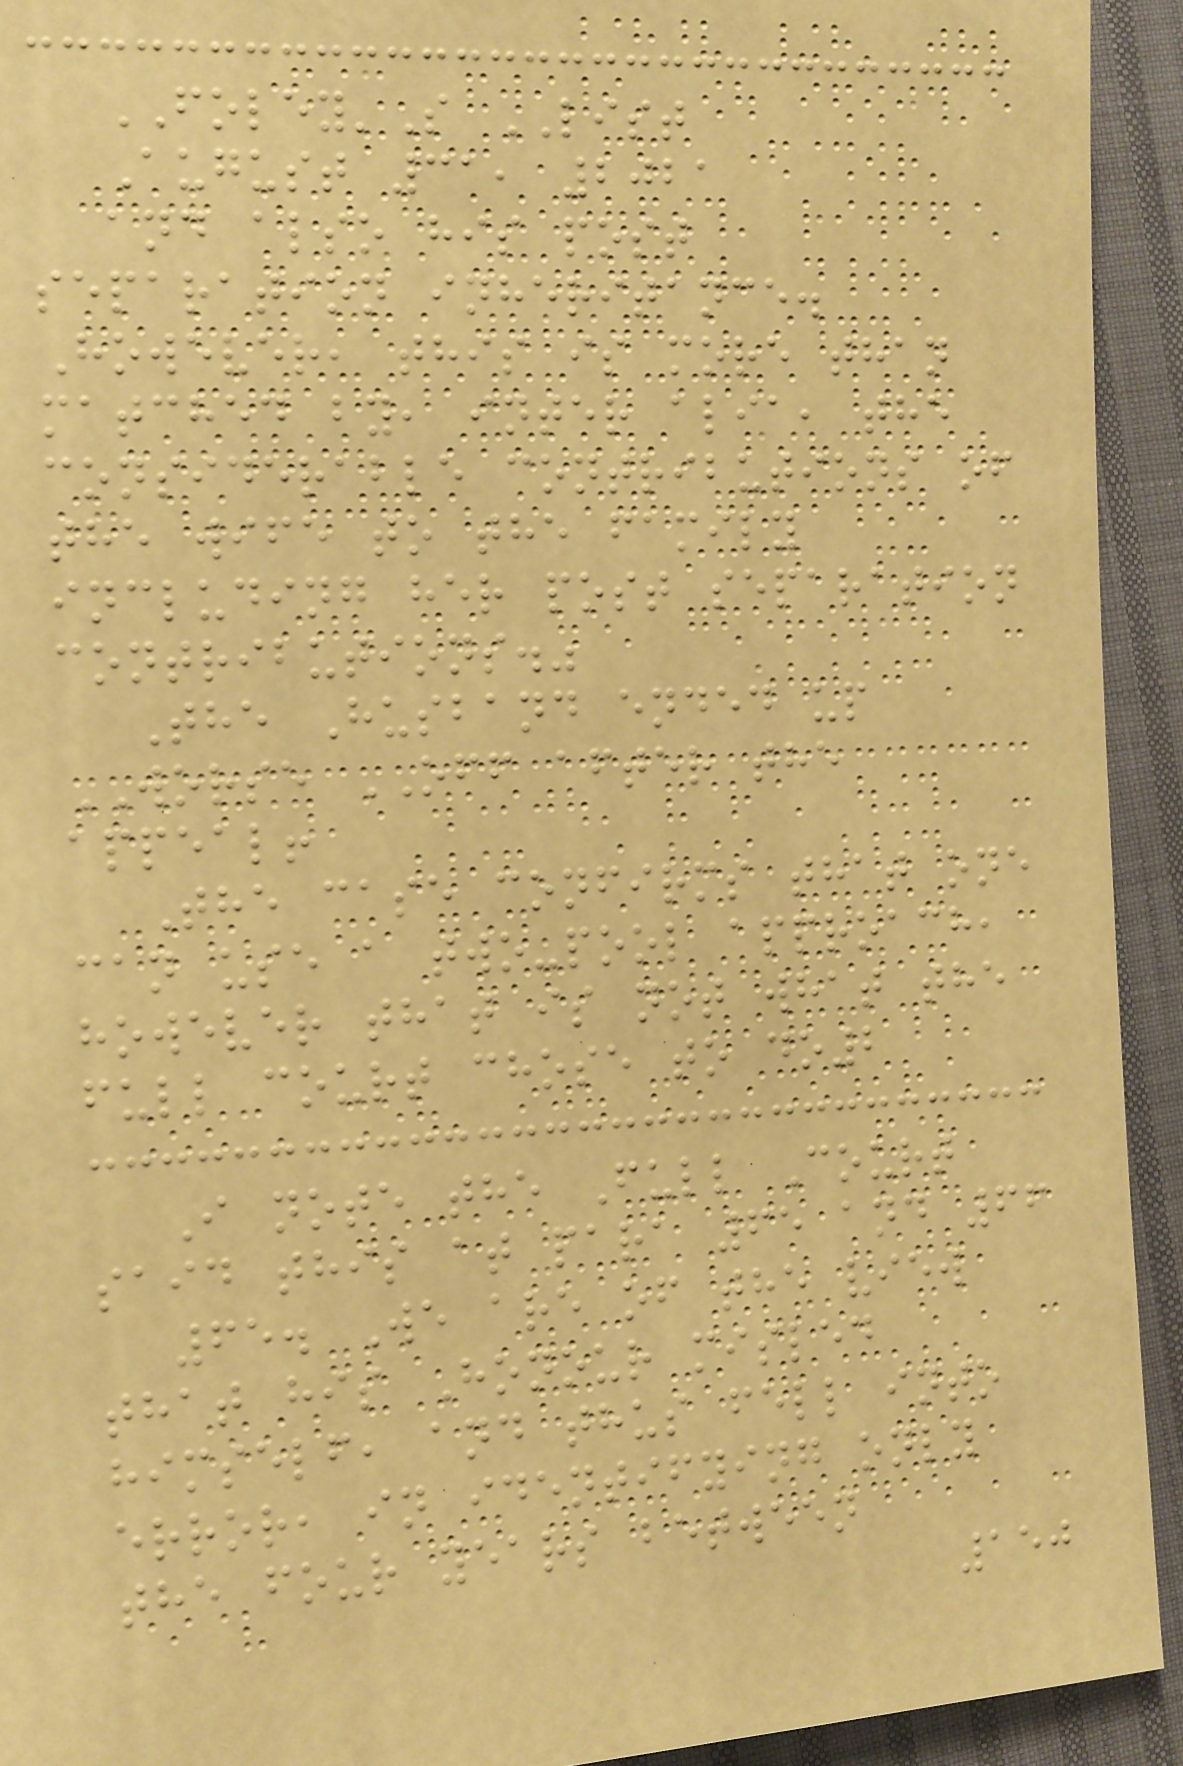FOLEY'S LIST
August 31, 2021
and also his post
separation inheritance.
However, this is more than
matched by, inter alia, the
considerable contributions of
the wife to the family
including her post separation
contributions."
The Husband ended up
WORSE OFF after the
appeal!
The case confirms that one
can use a two-pool approach,
however that is not what the
full court chose to do2
I note the Full Court
said this at para 65 and 66
65. We are of the view
that his Honour misled
himself, and thus fell into
error, in identifying only
the four years between
150
